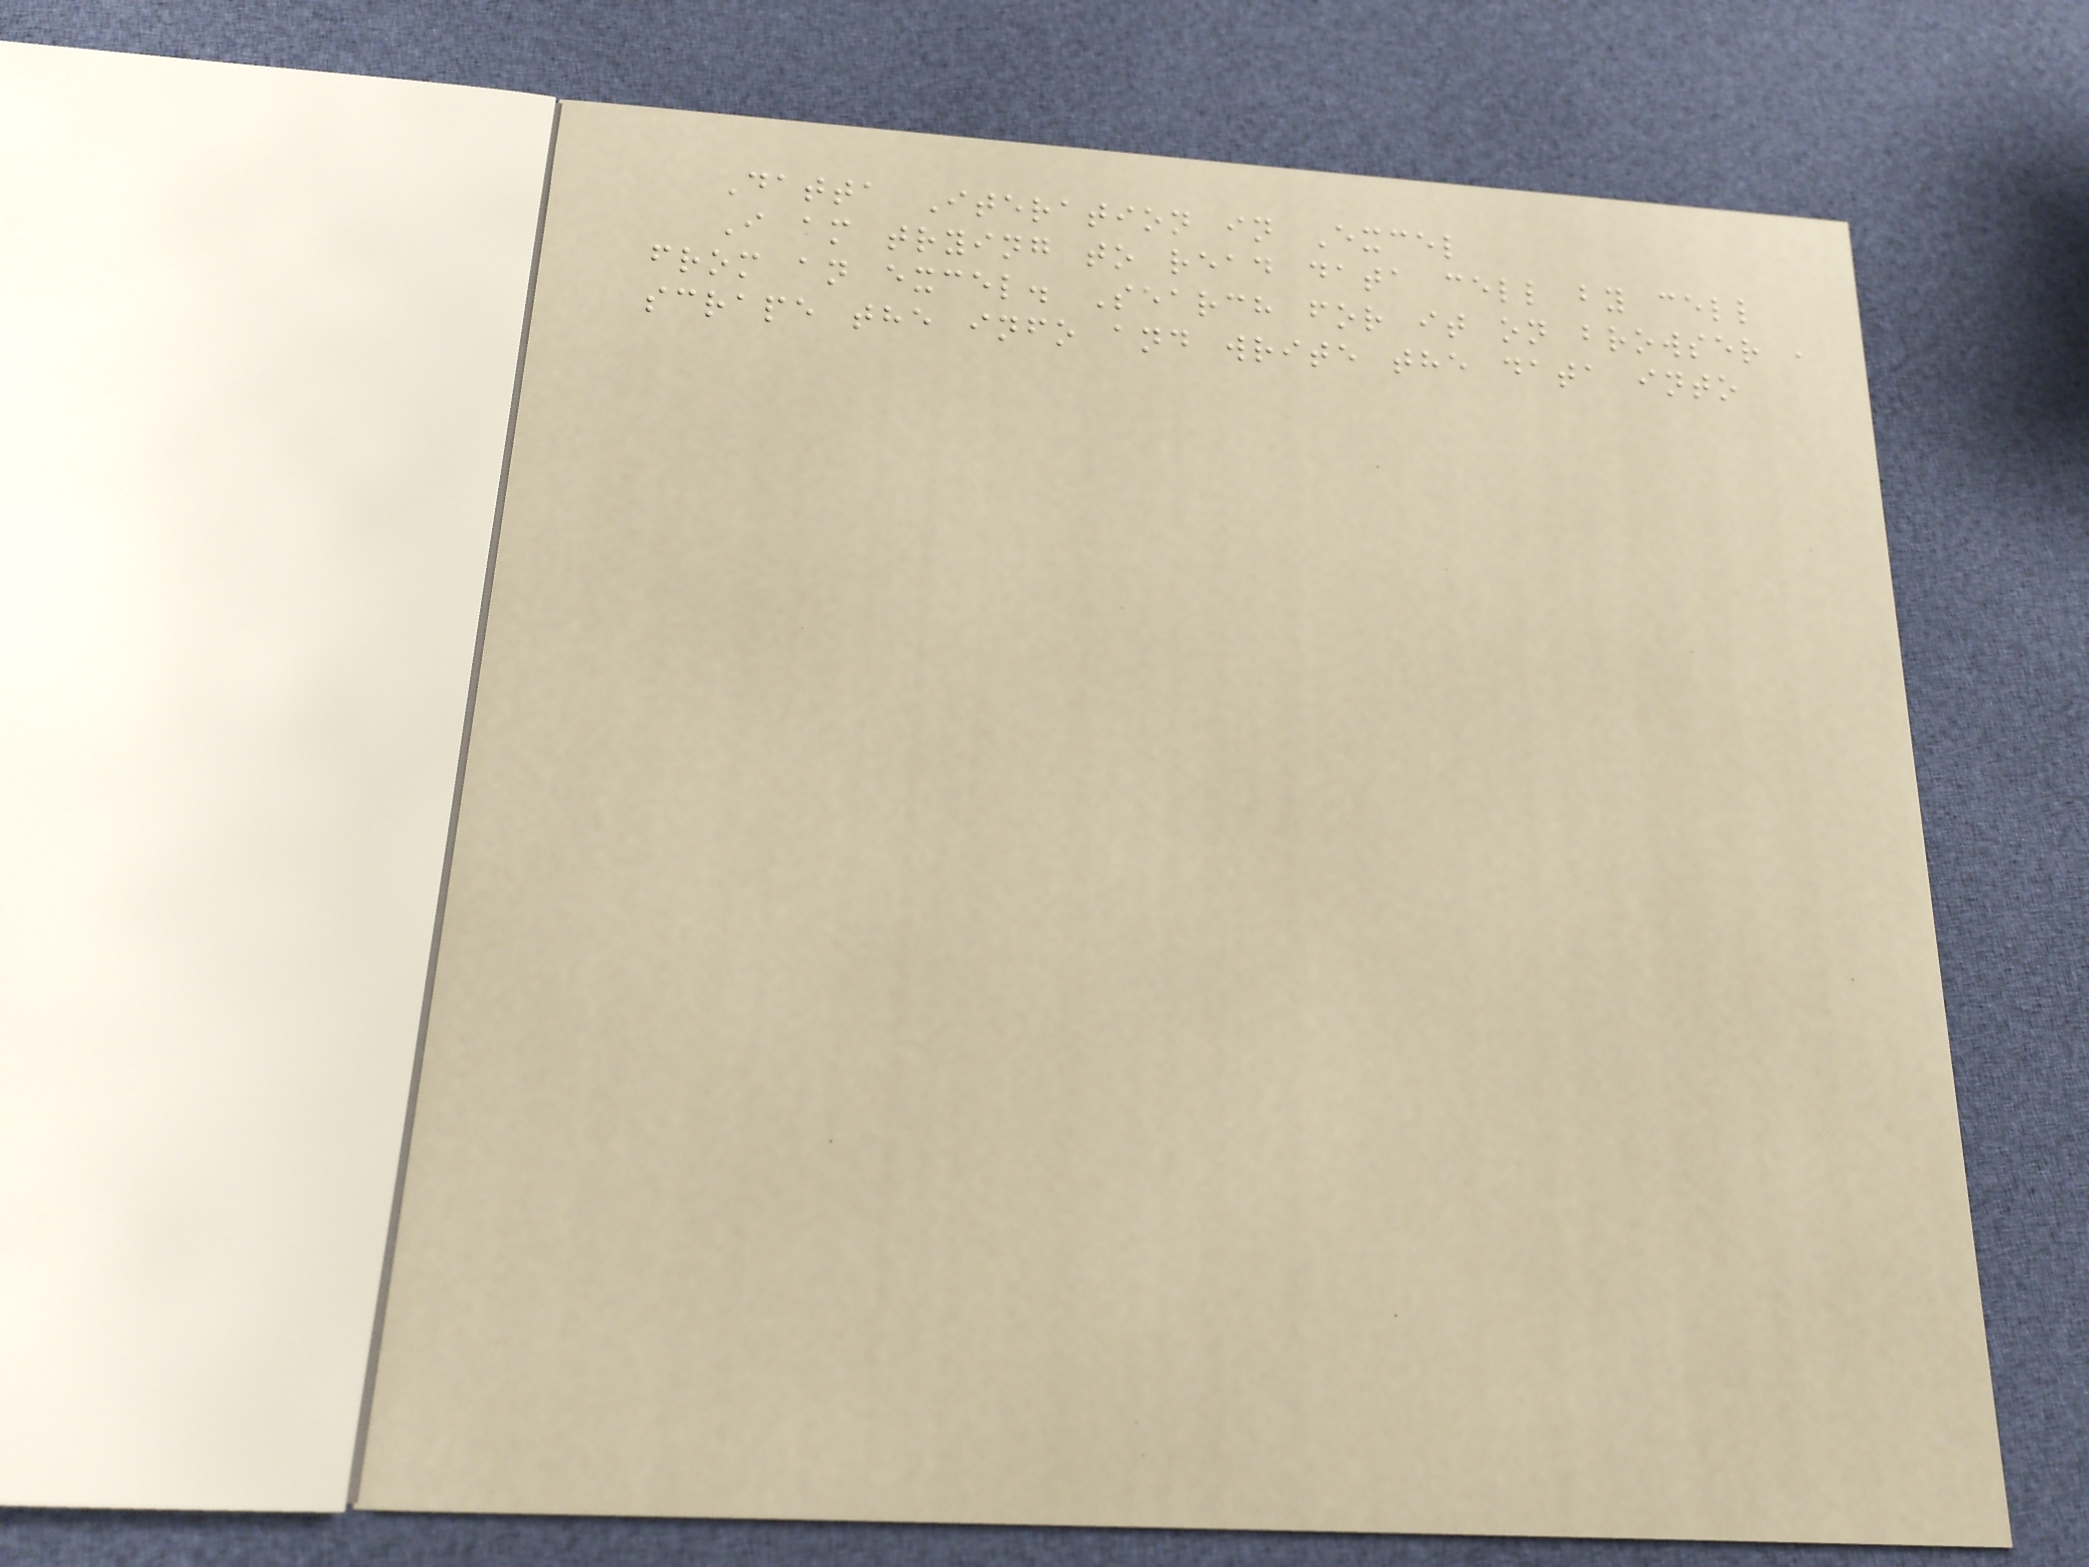Datta Iteration in Excel
I am trying to read data cell by cell
from an excel. Search for it on browser ,
scrape the info and write the data into
